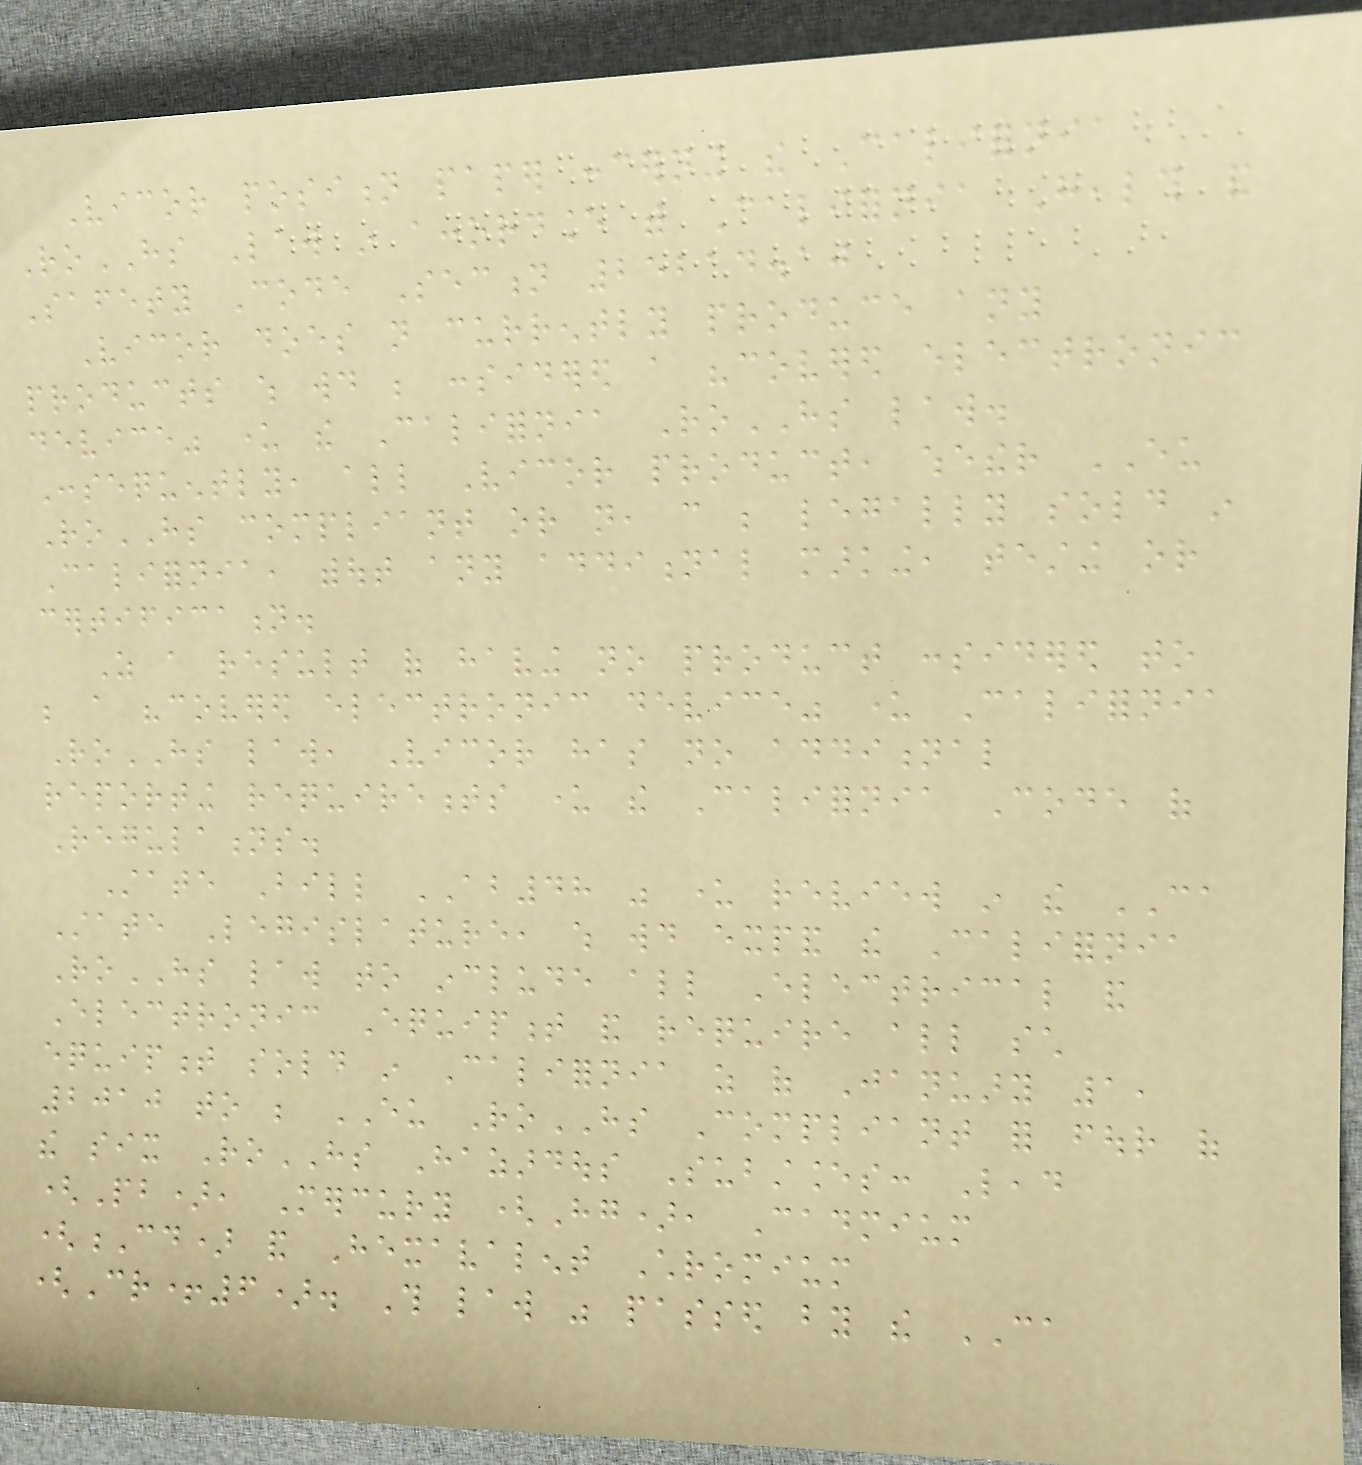Vicor position paper concerning the California
RoHS Law in accordance with California Health and
Safety Code Section 25214.10
Vicor does not currently produce any
products which would be considered a "covered electronic
device" under the California RoHS law.
Consequently, all Vicor product, whether EU
RoHS compliant or not, can be legally sold in
California, without any additional marking, testing or
certification.
As a result of having no product considered to
be a "covered electronic device" under California
RoHS law, Vicor has no additional
reporting requirements under the California Code of
Regulations.
State Bill AB48 was under review in the CA
State Legislature, which would expand the California
RoHS law to include all Electrical and
Electronic Equipment and require all such
equipment sold in California as of January 1,
2010 to be EU RoHS Compliant for four of
the six RoHS Hazardous Substances: Lead
(Pb), Mercury (Hg), Cadmium
(Cd) and Hexavalent Chromium
(Cr+6). This law was passed by the CA
